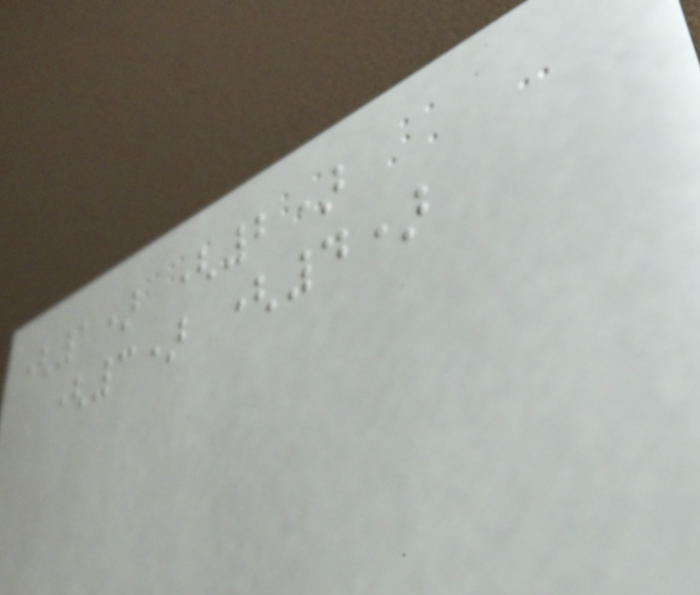(1) (2)
(3) (4)
